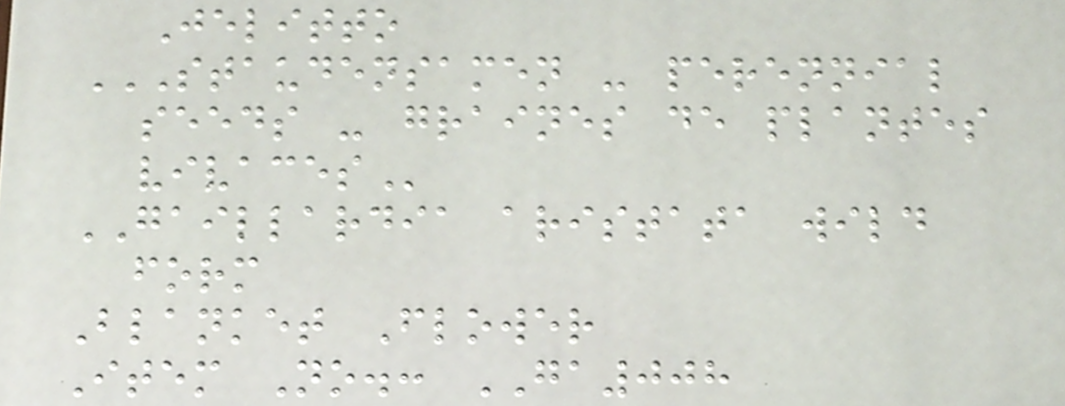Jelitto
STAUDENSAMEN - PERENNIAL
SEEDS - GRAINES DE PLANTES
VIVACES
GAILLARDIA aristata wild
form
Blanket Flower
Item No.: GA008
